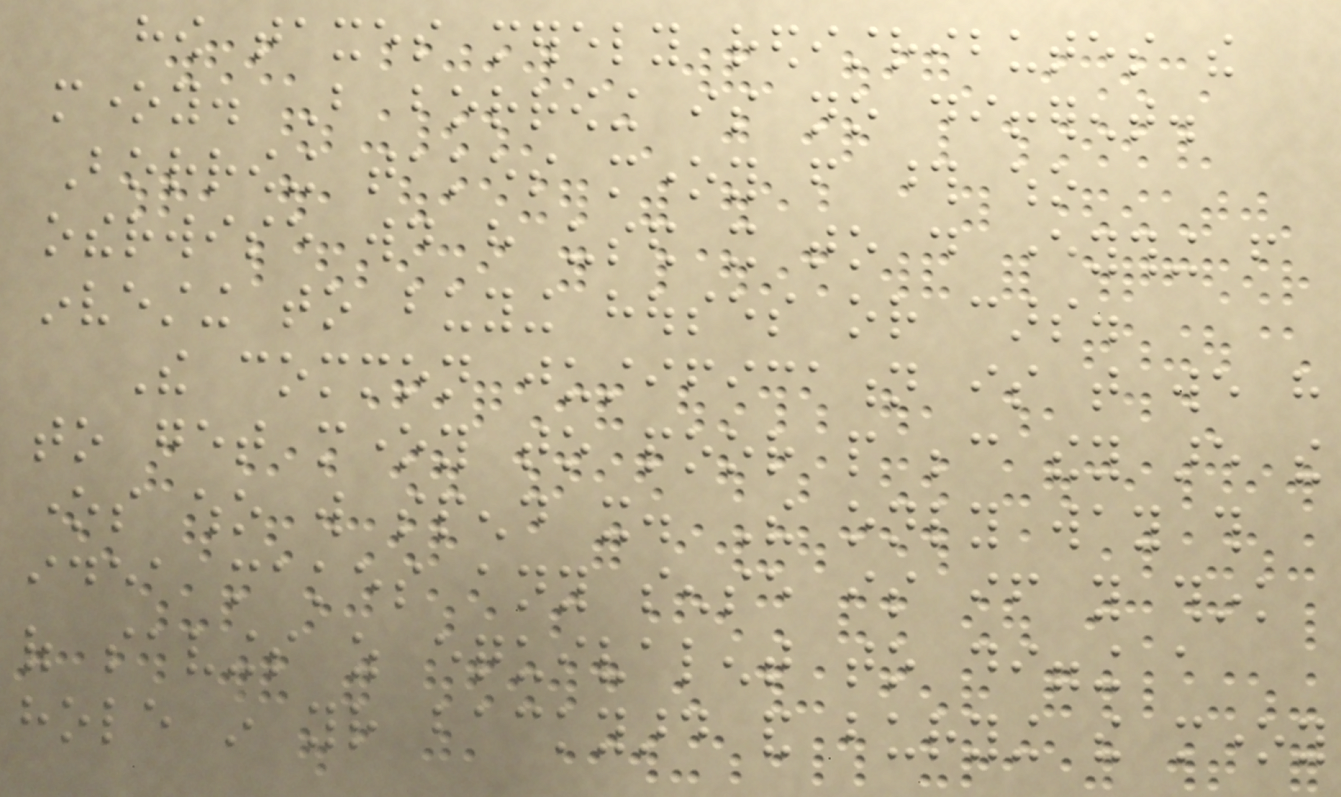how taxes merely redistributes the
money. But borrowing is no different.
Borrowing takes money from those who
otherwise would have used it to do everything from
investing to buying houses or cars.
The common justification is that we have
to get money to poor people because they are the
ones who will spend it. The only way this
idea makes any sense is if you think
of savings as equivalent to digging a
hole in your backyard and burying the money
